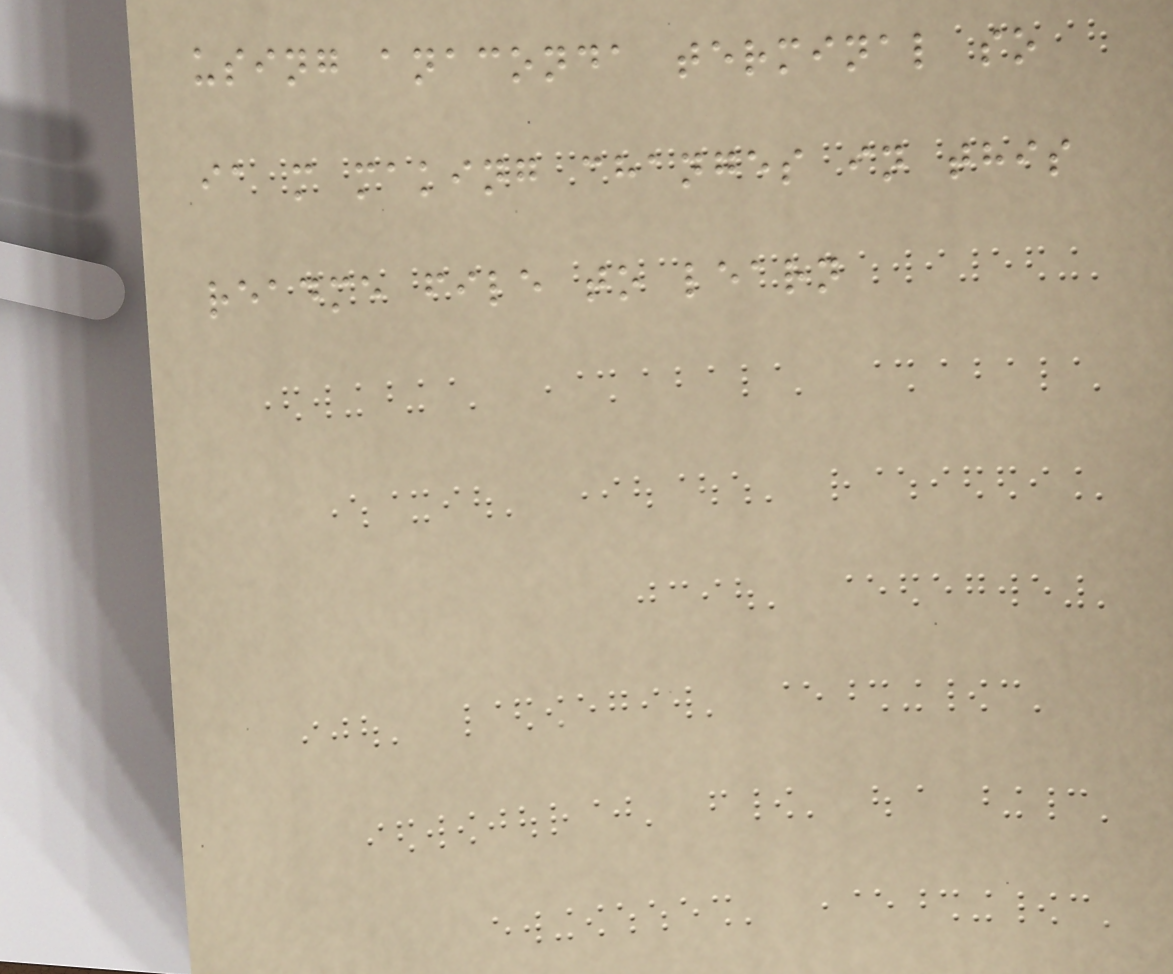using anaconda terminal so
ia m making changes in this
readme file to learn
